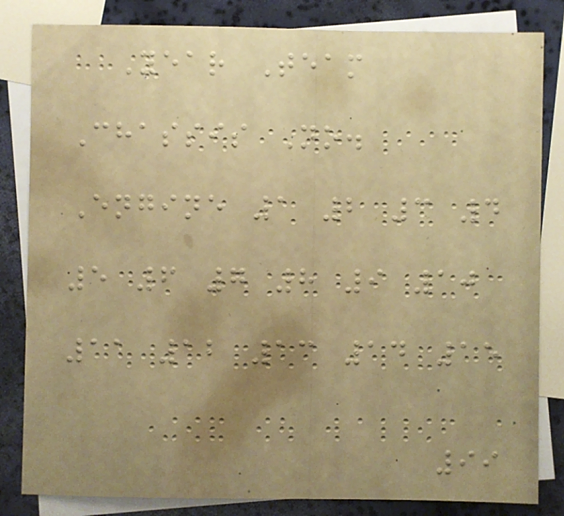Year Team
Chassis No.
Engine 1 2 3 4
5 6 7 8 9 10
11 12 13 14 15
99
